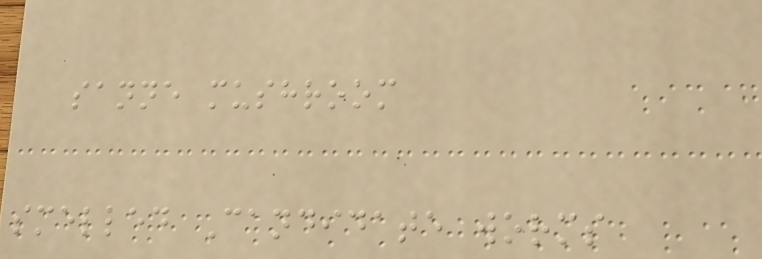sanne mushroom
smelled Candidate worms
